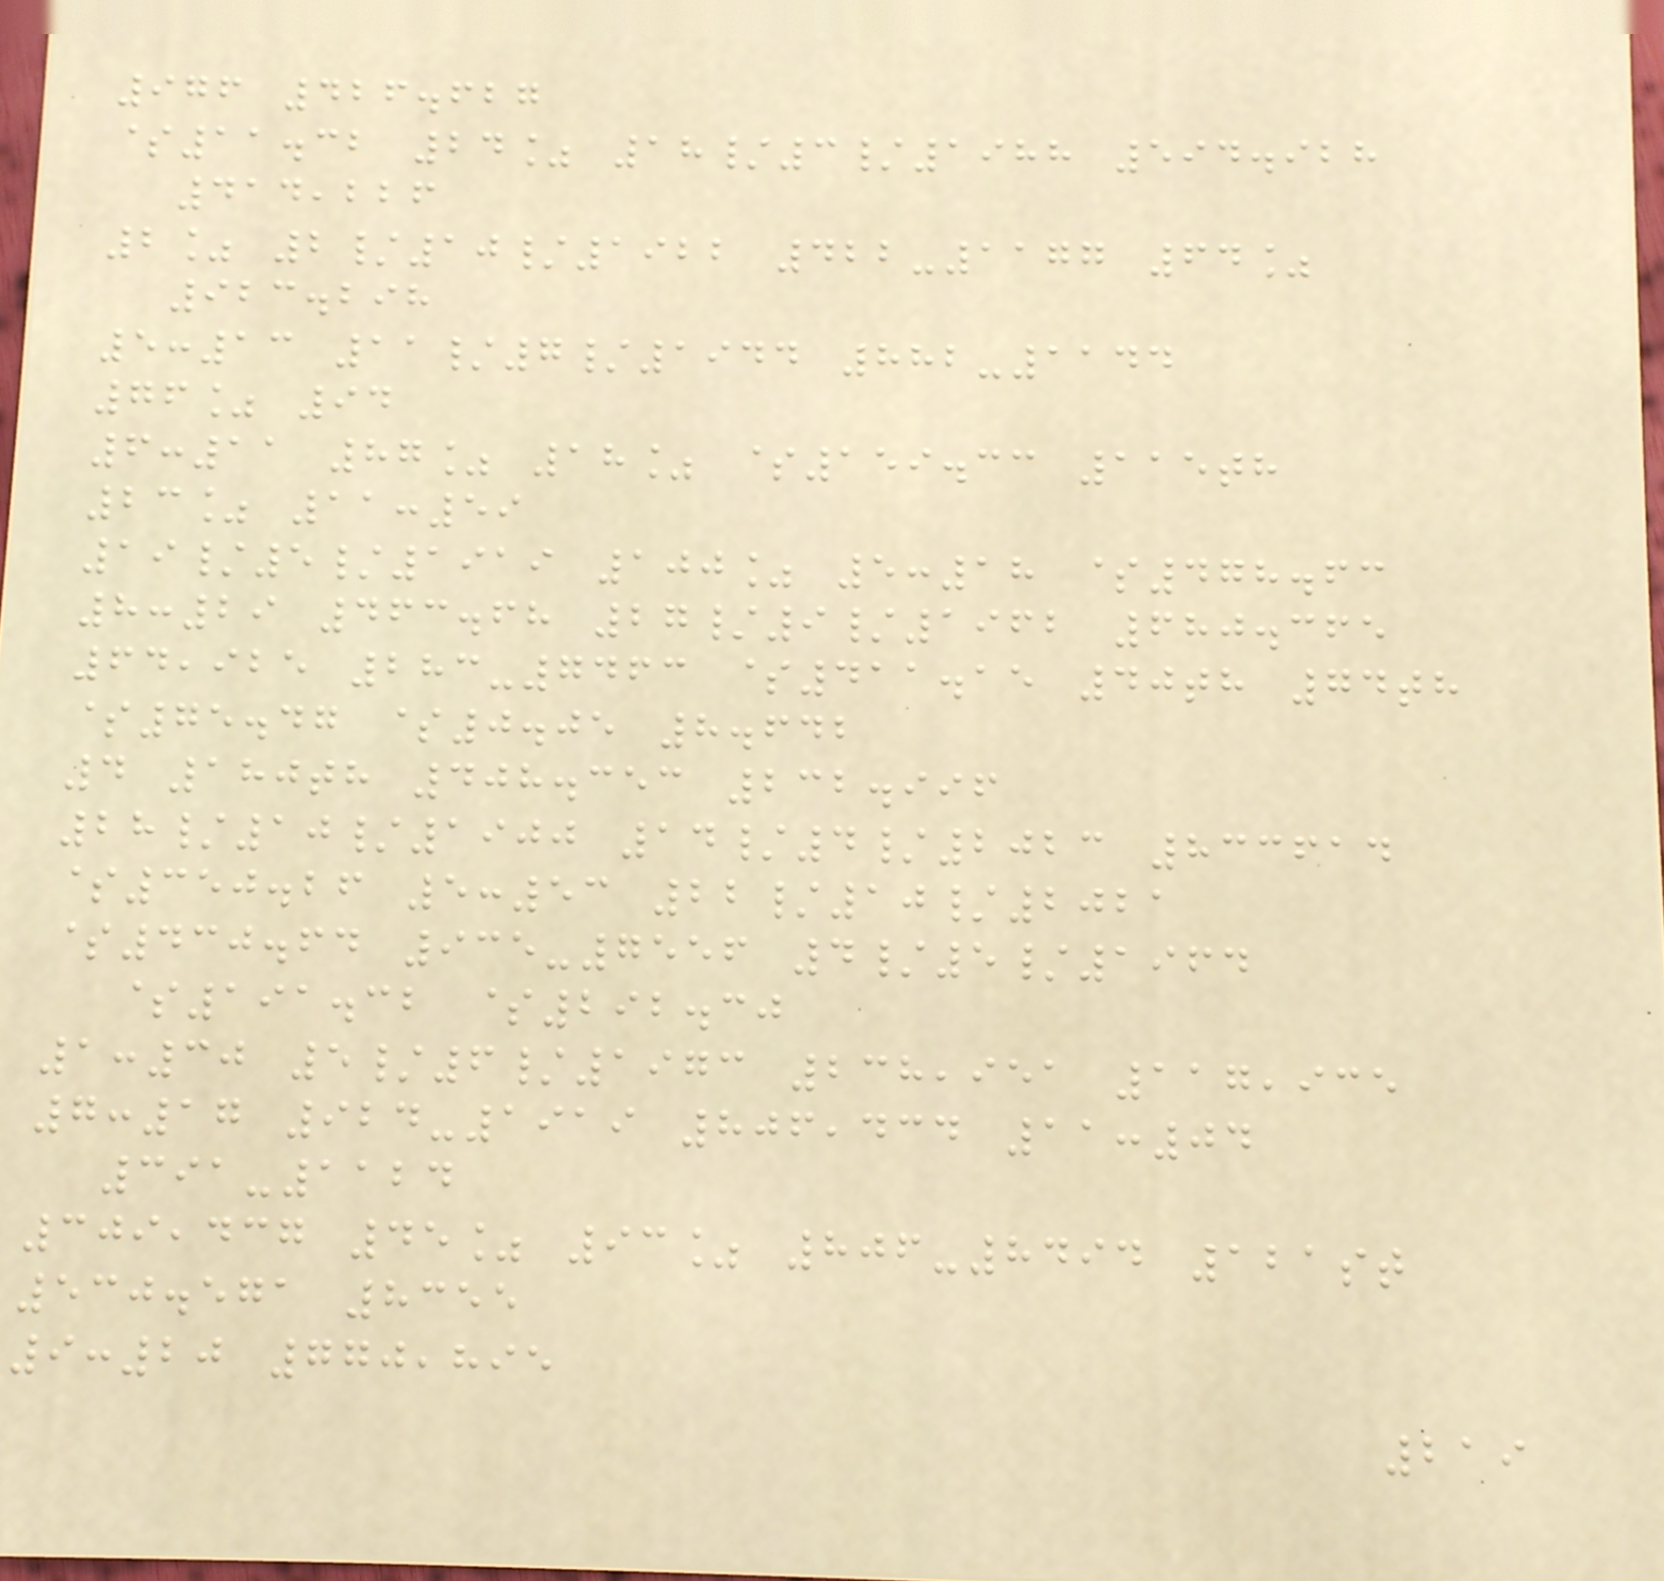976 426.627
$11.32 24% 18/3/1988 594.928
414,226
2% 2/10/1922 422-1177 64%
923.298
5:13 11/7/1944 882-1144
76% 94
6:11 87% 18% $159.33 115th
23% 11:59
19/5/1919 100% 5:18 $478.63
8:29 463.68 27/9/1962 680.365
64,925 283-7463 $411.15 40th 74th
$75.47 $0.05 8.642
4 180th 408.353 232.996
28/10/1900 14/4/2023 833614
$350.26 5:53 22/10/2021
$430.64 935-7556 4/5/1964
$191.32 $292.30
1:30 5/6/1973 238,951 117,935
7:17 924-1919 806,434 11:04
391-1124
309,437 45% 93% 806-8494 121st
530.571 8355
9:20 770,895
219
